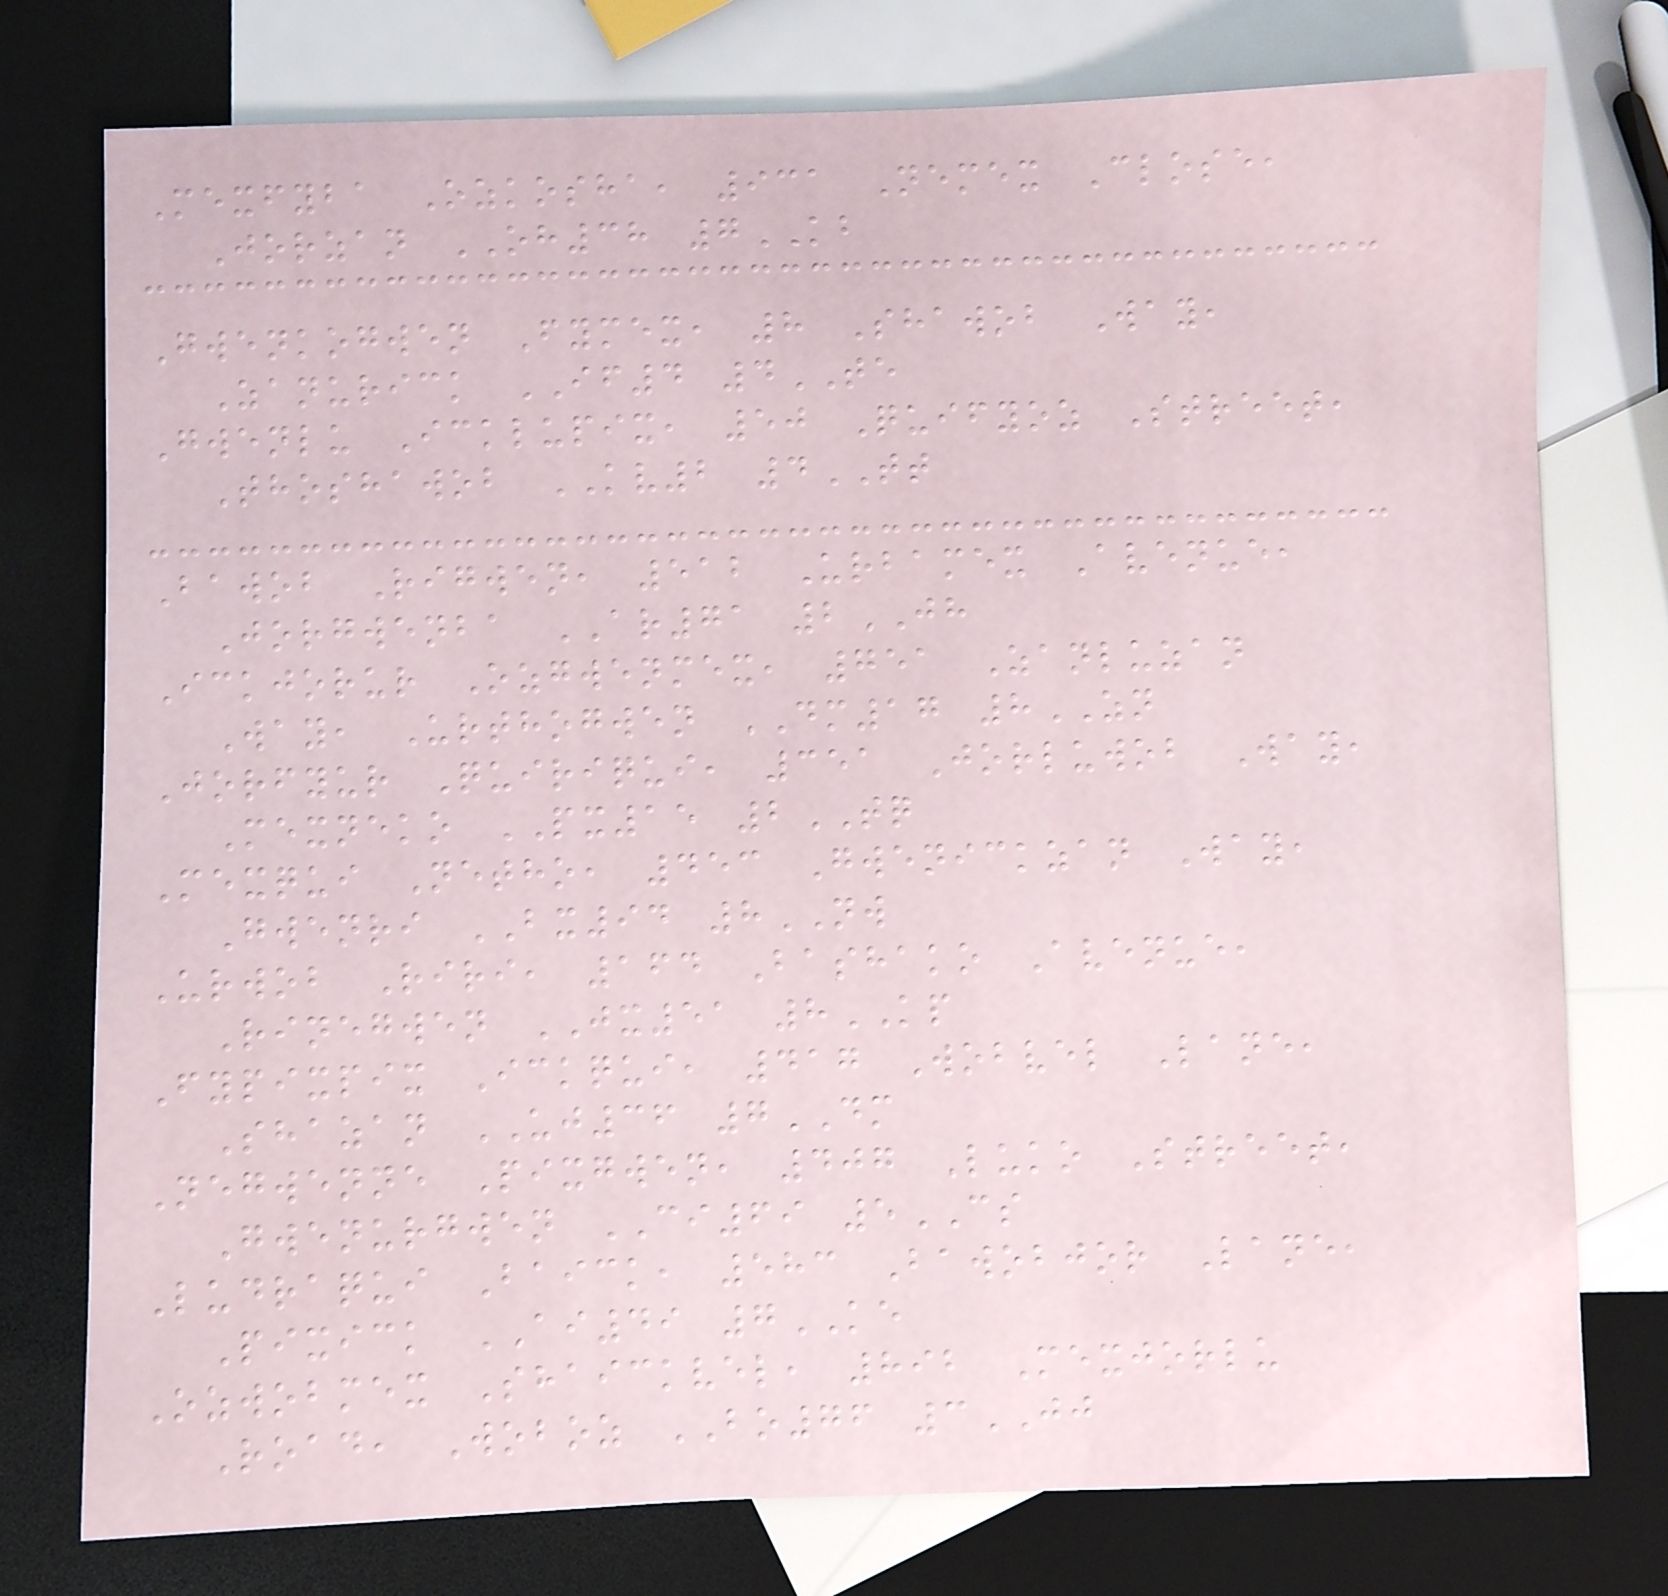Mexfyba Ozkosha, 931 Nemex Close,
Jorzan OH38 7KB
Gwenkogwen Fymex, 8 Shawob Way,
Zanurick IF4 4TE
Gwenlu Icklupix, 50 Quifyoz Street,
Thoshawob KV2 4TT
Bawob Rigwen, 512 Urbamex Avenue,
Jorgwenba AR71 2JH
Ickjorur Ozgwenmex, 751 Zanluzan
Way, Urthogwen DM17 8ZN
Jorfyur Quiriqui, 351 Jorluwob Way,
Mexneko PX15 2TQ
Mexqui Netho, 453 Gwenickzan Way,
Gwenri BX94 8NW
Urwob Riri, 164 Bashako Avenue,
Rinegwen JX51 8KP
Fypixpix Ickqui, 417 Wobvel Lane,
Shazan UJ36 7DM
Negwenne Pixgwen, 407 Luko Street,
Gwenurgwen CI69 5CS
Ludraqui Baick, 583 Bawobjor Lane,
Pixick AI49 7KE
Ozwobmex Shaickvel, 892 Mexjorlu
Road, Woboz BO76 3JJ
